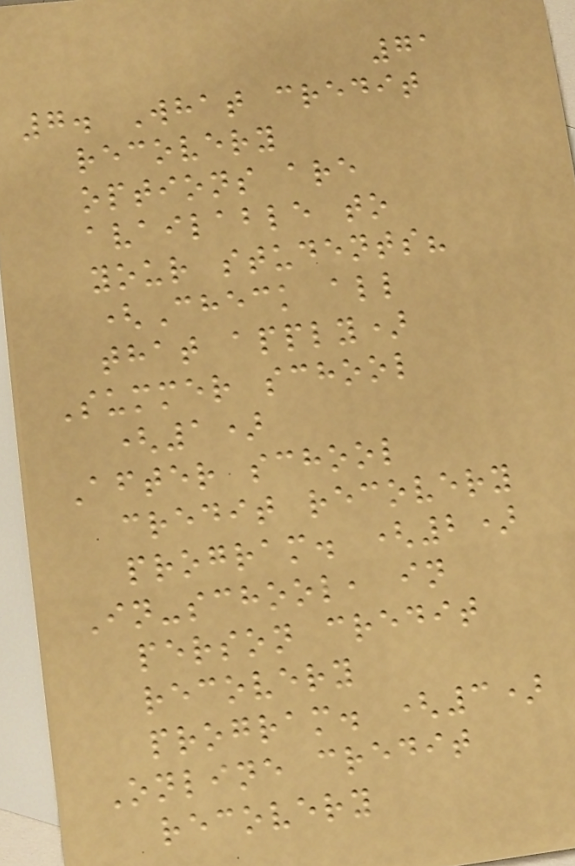71
7. What credit
recovery
options are
available to
your students?
(Check all
that apply)
Summer school
(1)
After school
credit recovery
program. (2)
In-school, in
person credit
recovery
program. (3)
Online credit
recovery
